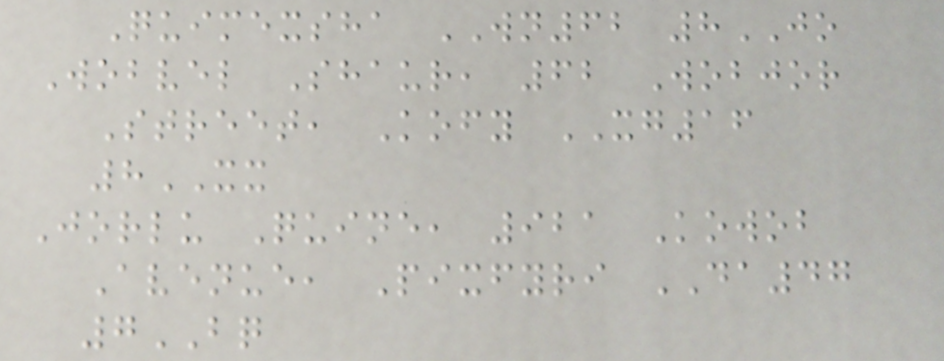Quimexsha WN62 8JO
Wobvel Shaur, 62 Wobjor
Street, Kofy XG16
8XX
Jorlu Quine, 921 Kowob
Avenue, Pixfyri DA47
7BQ
